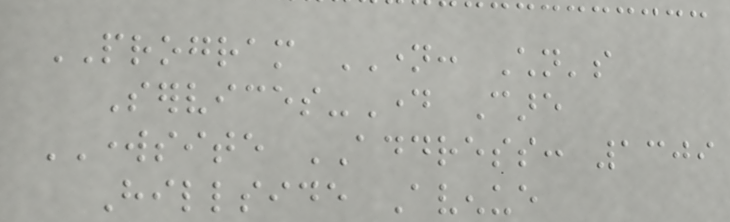PROGRAM NAME: Children's
Services-Day Care
WORKSITE ADDRESS: 1309
Hillside Avenue
